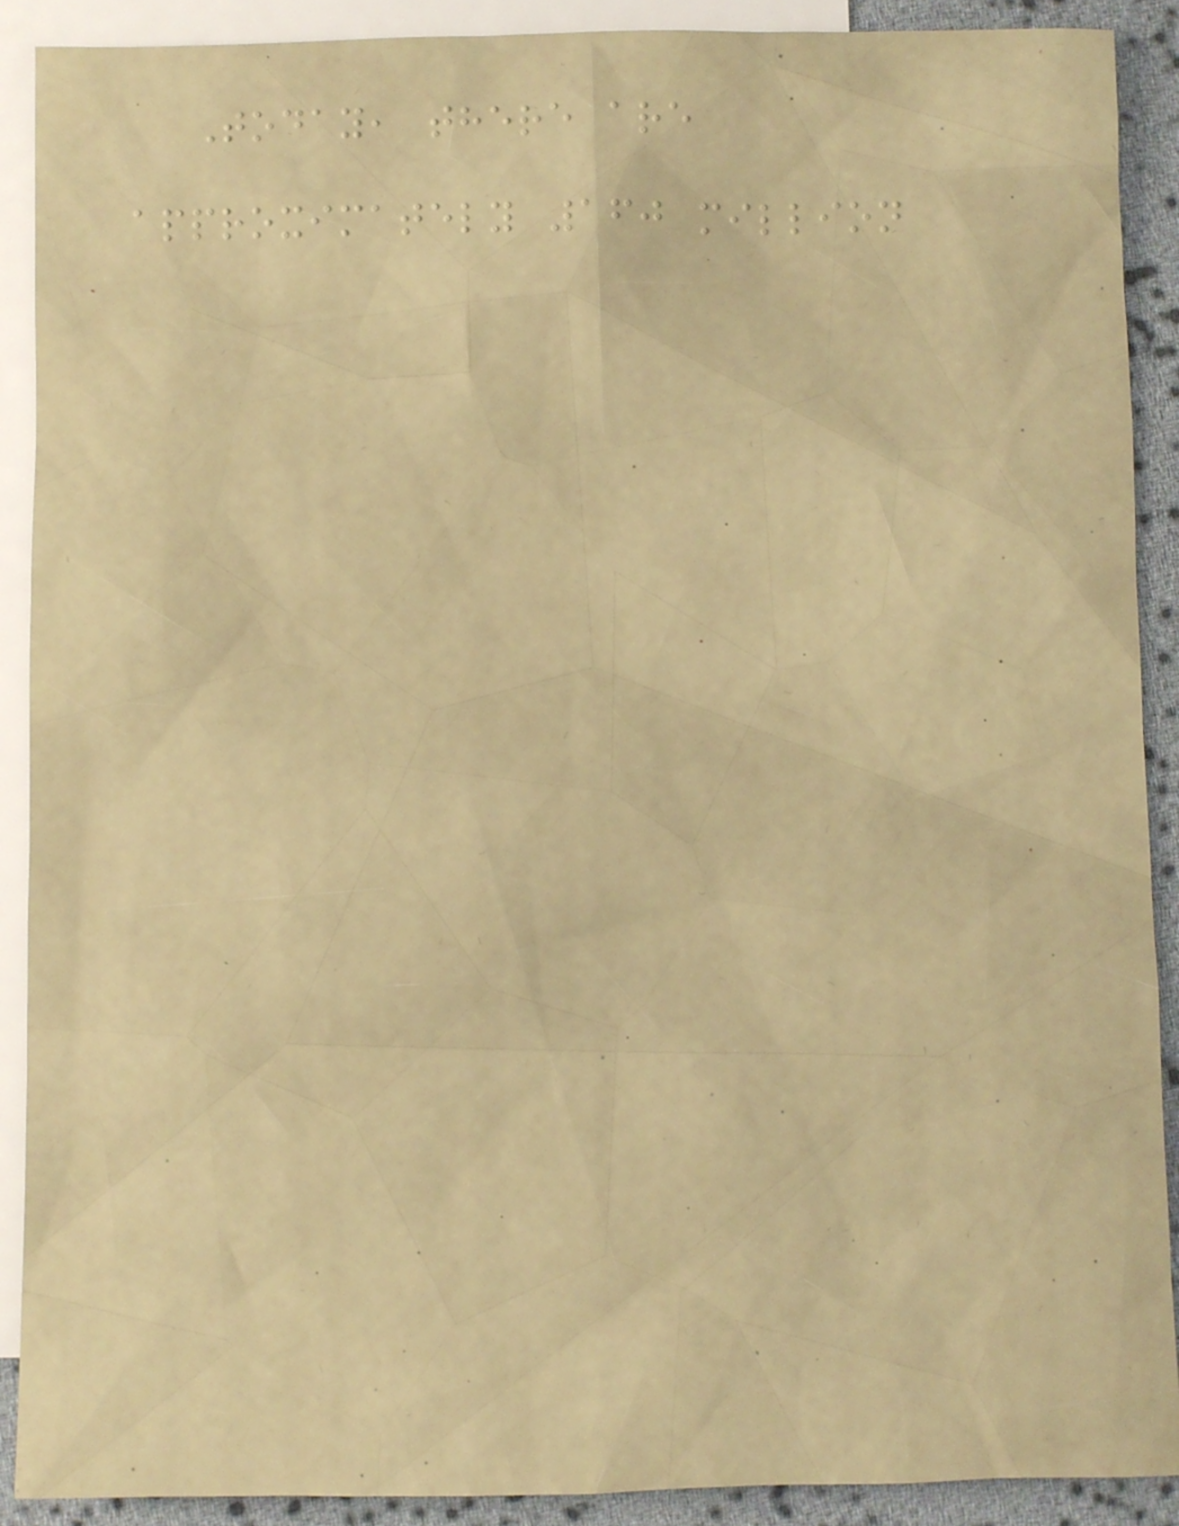Today, there are
approximately 160 million
